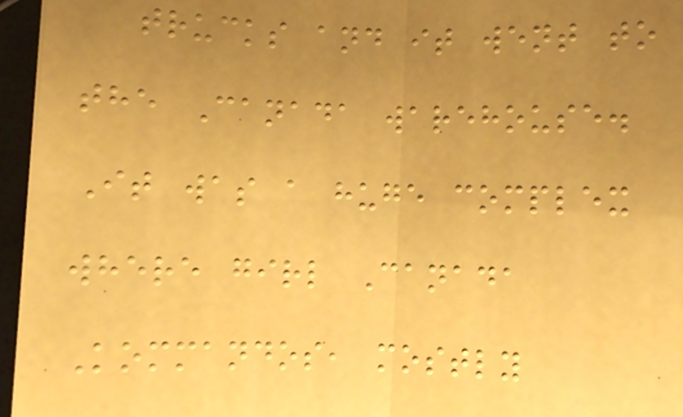trucks and it went to
the Canada warehouse.
It was a huge complex
where girl Canada
Kommandos, mostly
